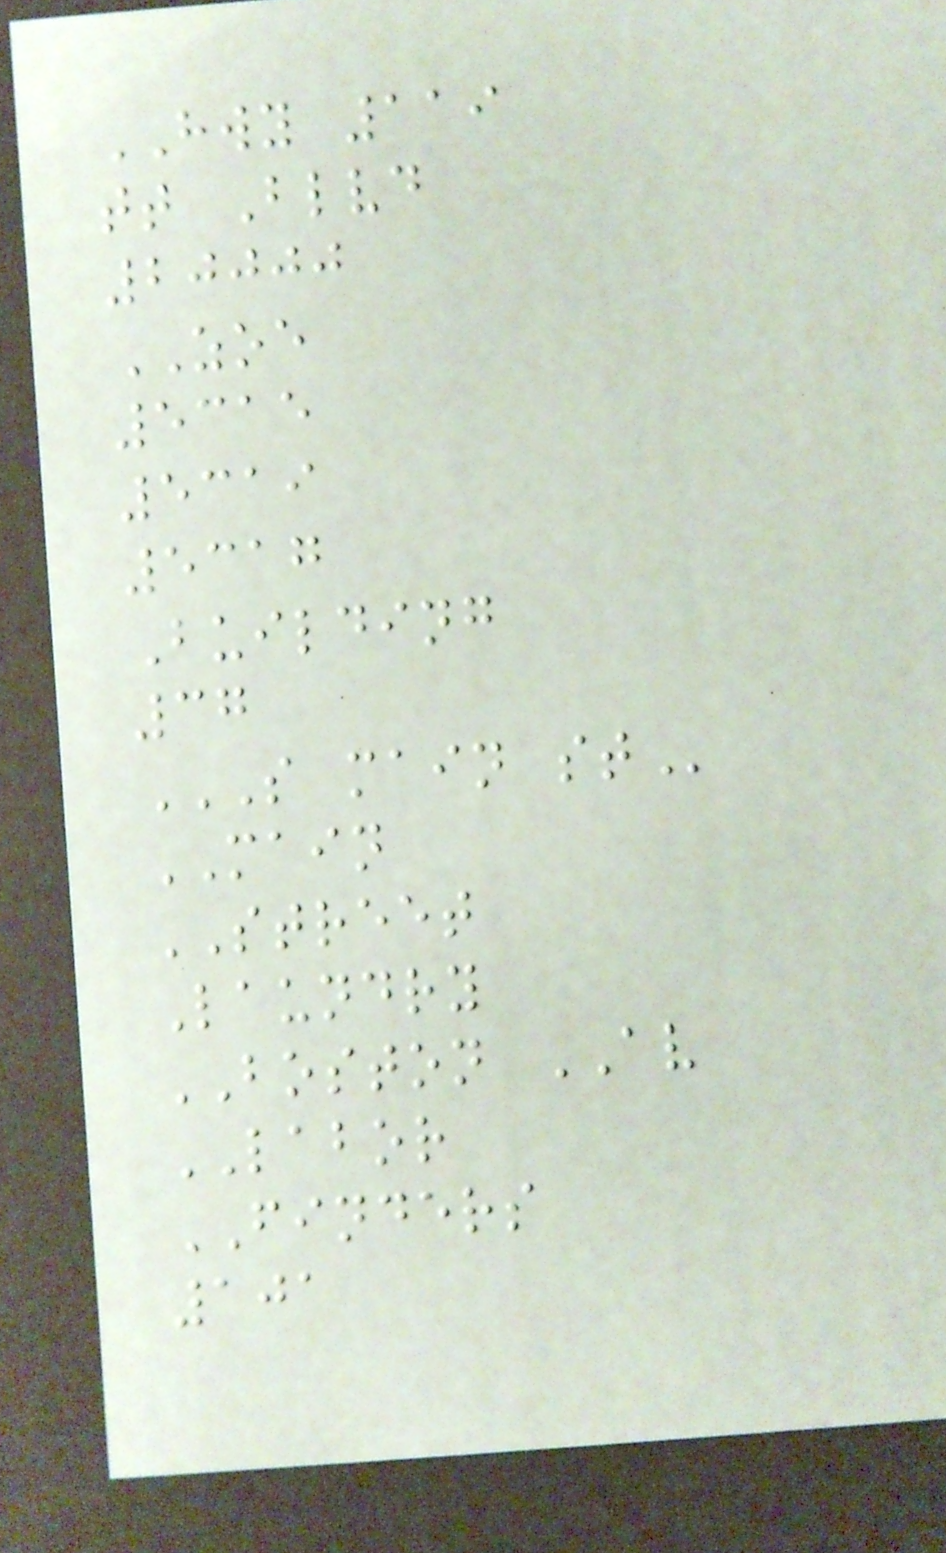HWY 119
tt Blvd
20000
ZOE
5315
5319
5317
Building
37
S MAIN ST
MAIN
STREET
Laundry
BOSTON AV
LABOR
FINDERS
101
